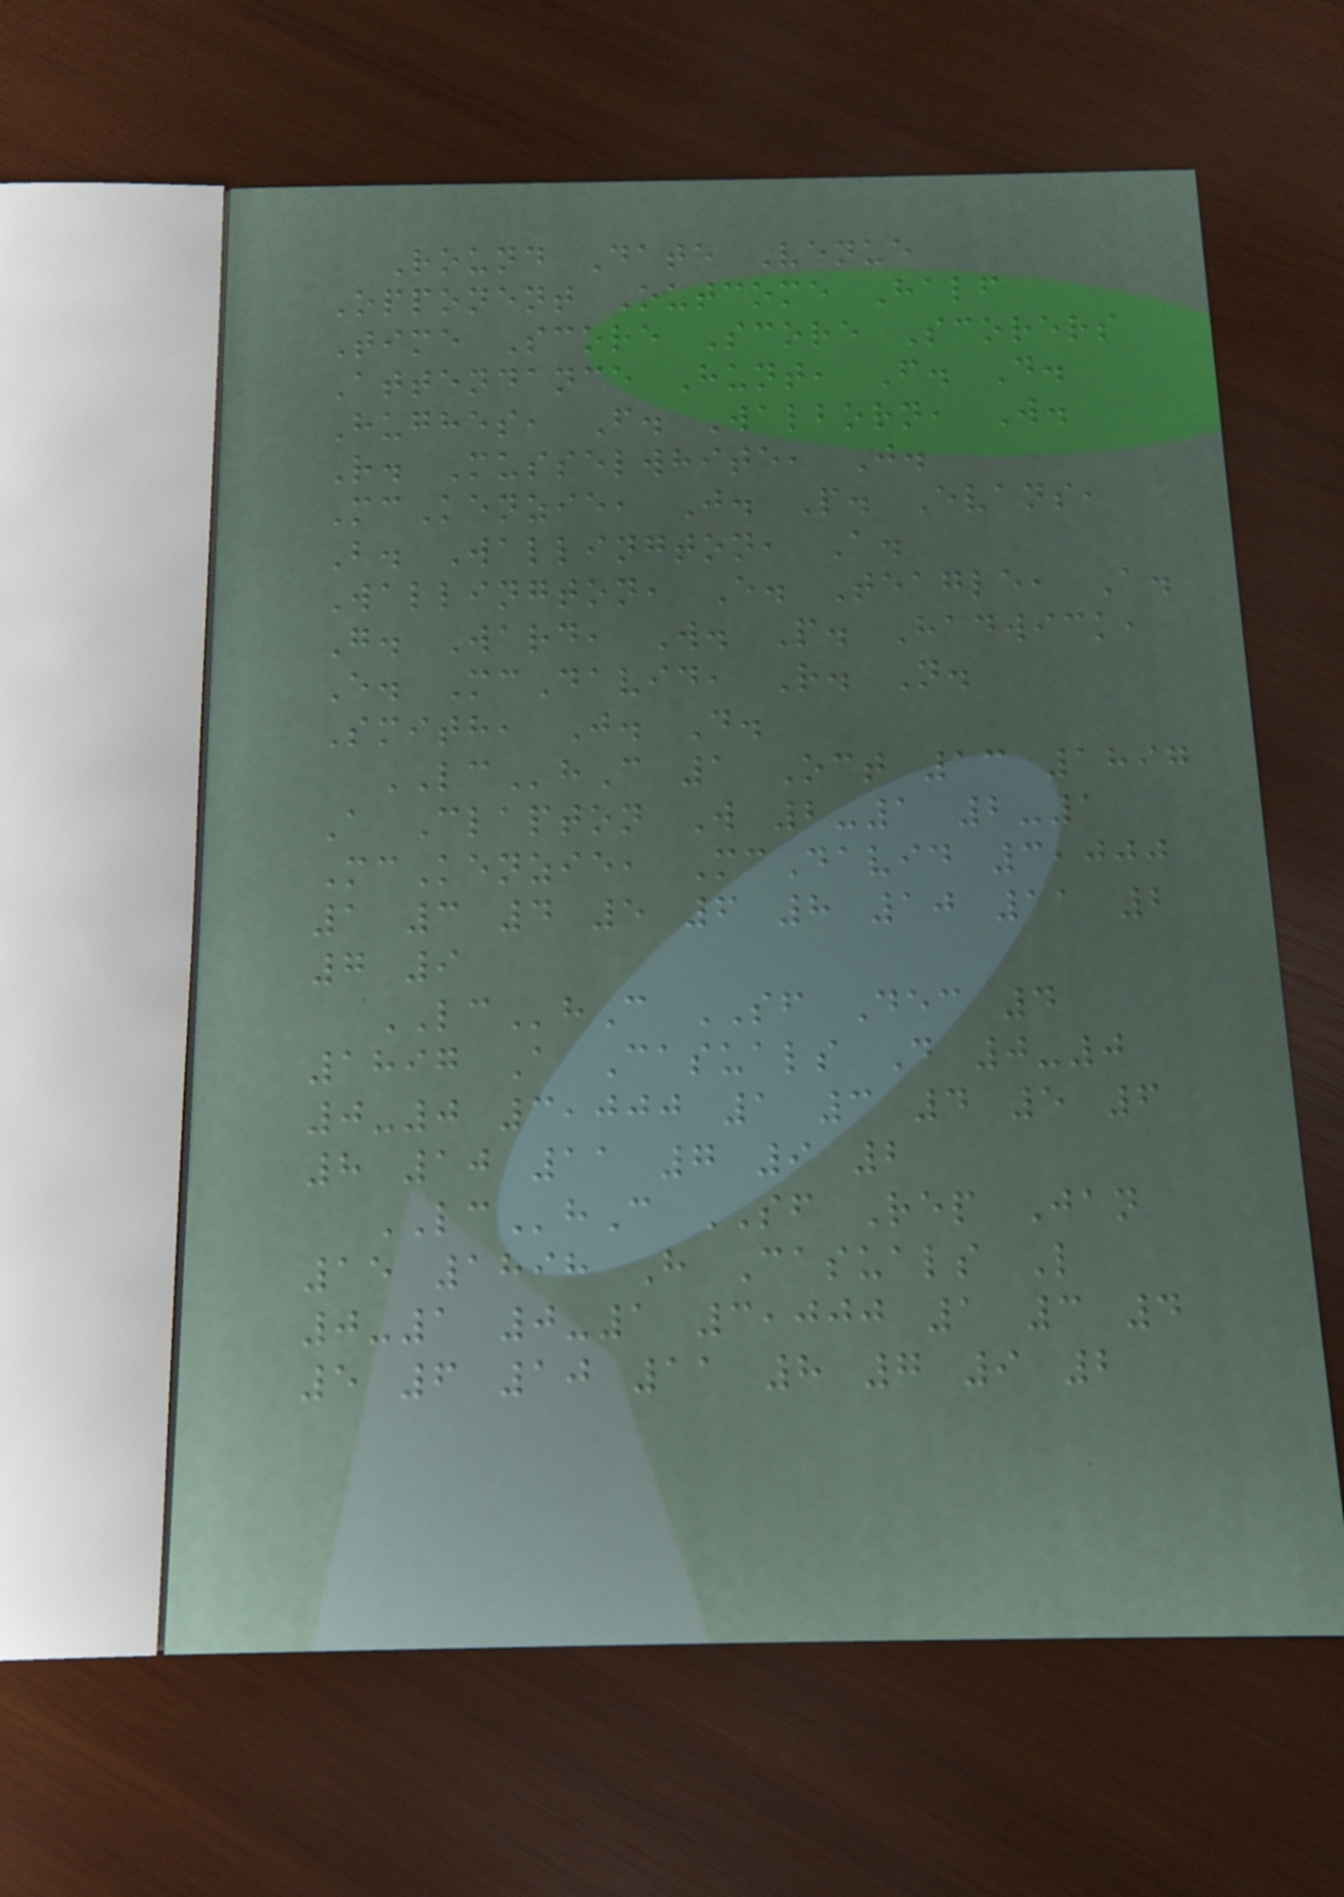Round Date Venue
Opponent Outcome Half
Time Score Score Scorers
Attendance Hunt, F. D.
Hughes, F. Walborn, W.
R. Musselwhite, J.
McKenzie, J. P. Evans,
B. Wallington, A.
Wallington, E. Teagle, A.
G. Ward, W. P. Hadwick,
E. McDavid, R. N.
Smith, J. D.
LChC 1 Oct 13 1897
A Clapton W 2-1 2-1
McKenzie, McDavid 3,000
1 3 4 5 6 8 10 11 2
7 9
LChC SF Dec 4
1897 A Casuals D 0-0
0-0 3,000 1 3 4 5 6
8 10 11 7 9 2
LChC SF Rep Jan
15 1898 H Casuals L
0-1 0-1 3,000 1 3 4
5 6 10 11 8 7 9 2
